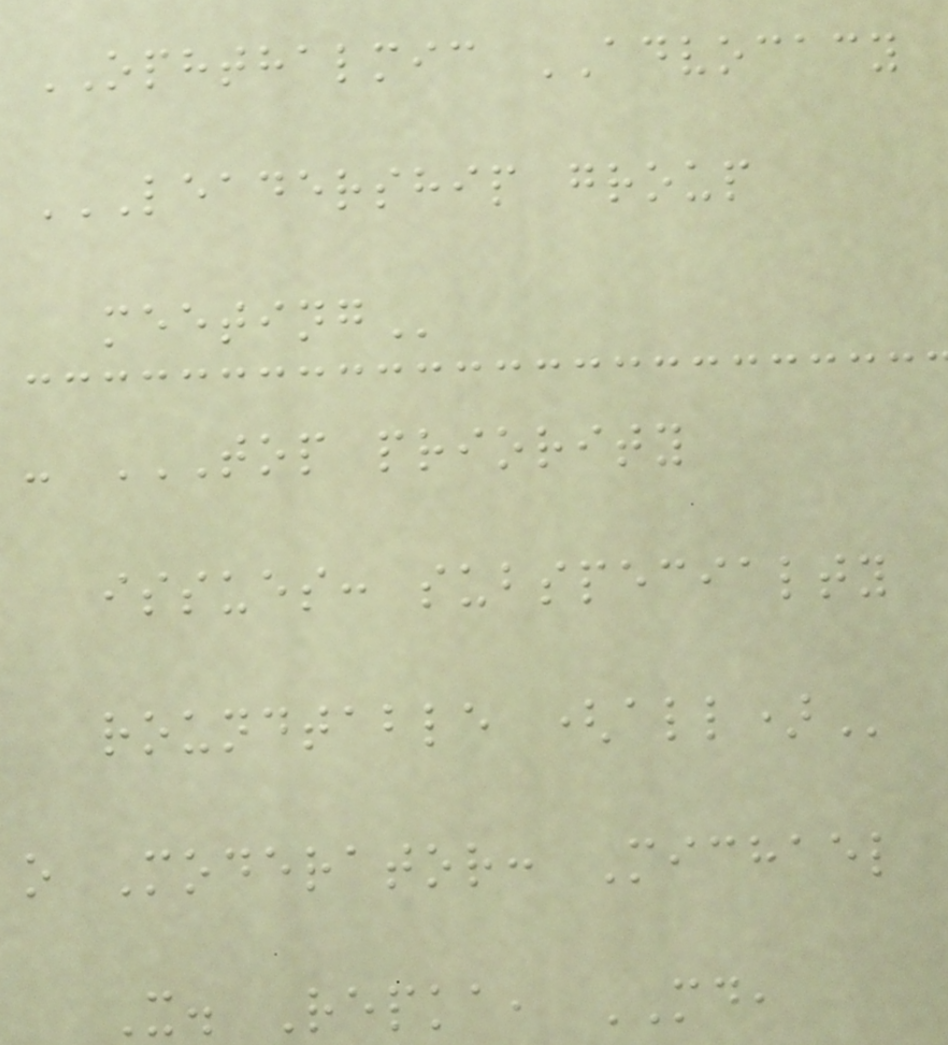OPHTHALMIC ADVOCACY
LEADERSHIP GROUP
MEETING
- TOP PRIORITY
ISSUES: SUBSPECIALTY
ROUNDTABLE (ALL)
o Moderator: Michael
X. Repka, MD,
